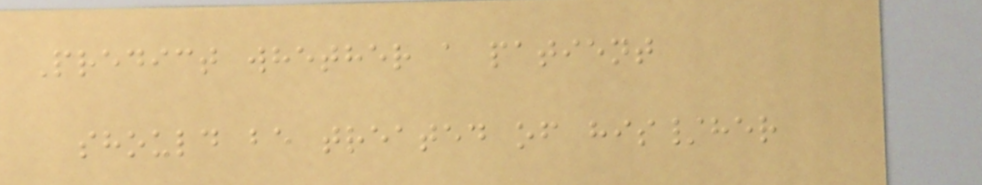Predict whether a patient
should be treated of his/her
